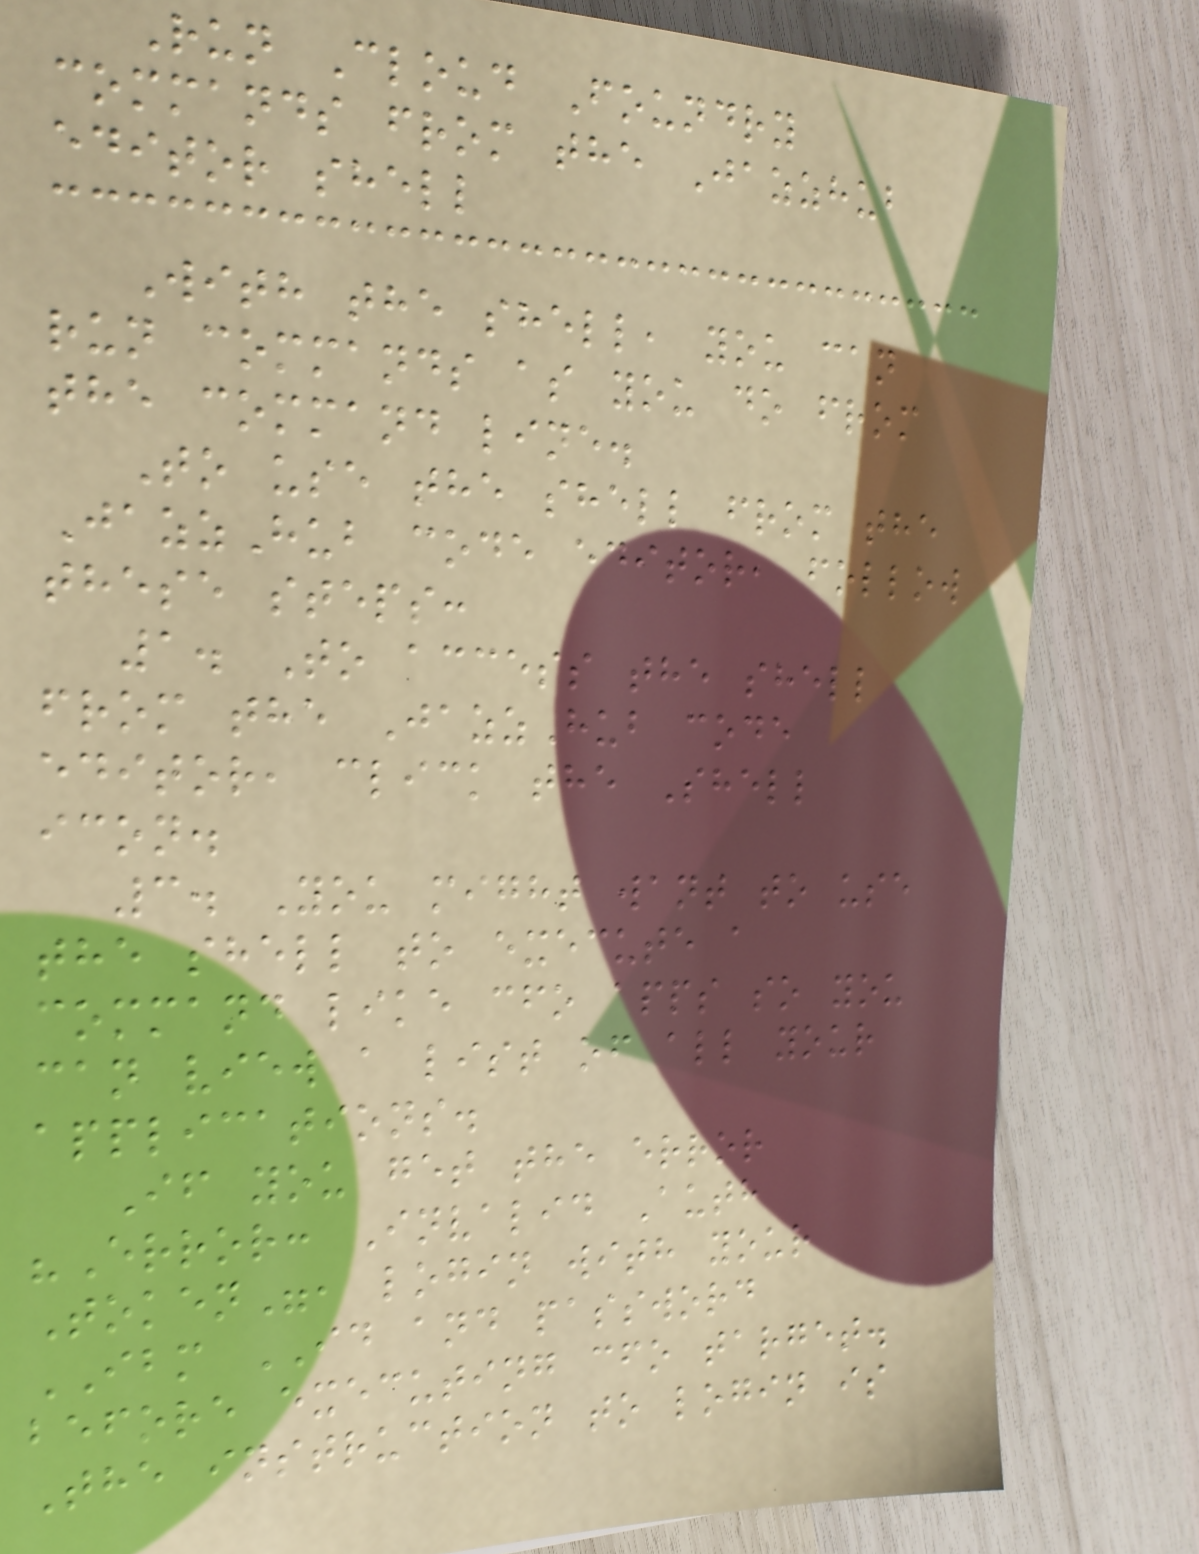Run Cloud Foundry
commands from the Jazzhub
editor shell
With the shell, you can
run commands as you do from
the command line.
To use the shell from the
JazzHub code editor, follow
these steps:
1. To access the shell
from the JazzHub code
editor, click the Shell
icon.
3. You might want to use
the shell to execute a
command like cfo apps so you
can view a list of all your
applications.
If you get the error
"Error: Invalid Auth
Token", login with your
IBM ID and password
before executing cfo target.
The instruction to login is
